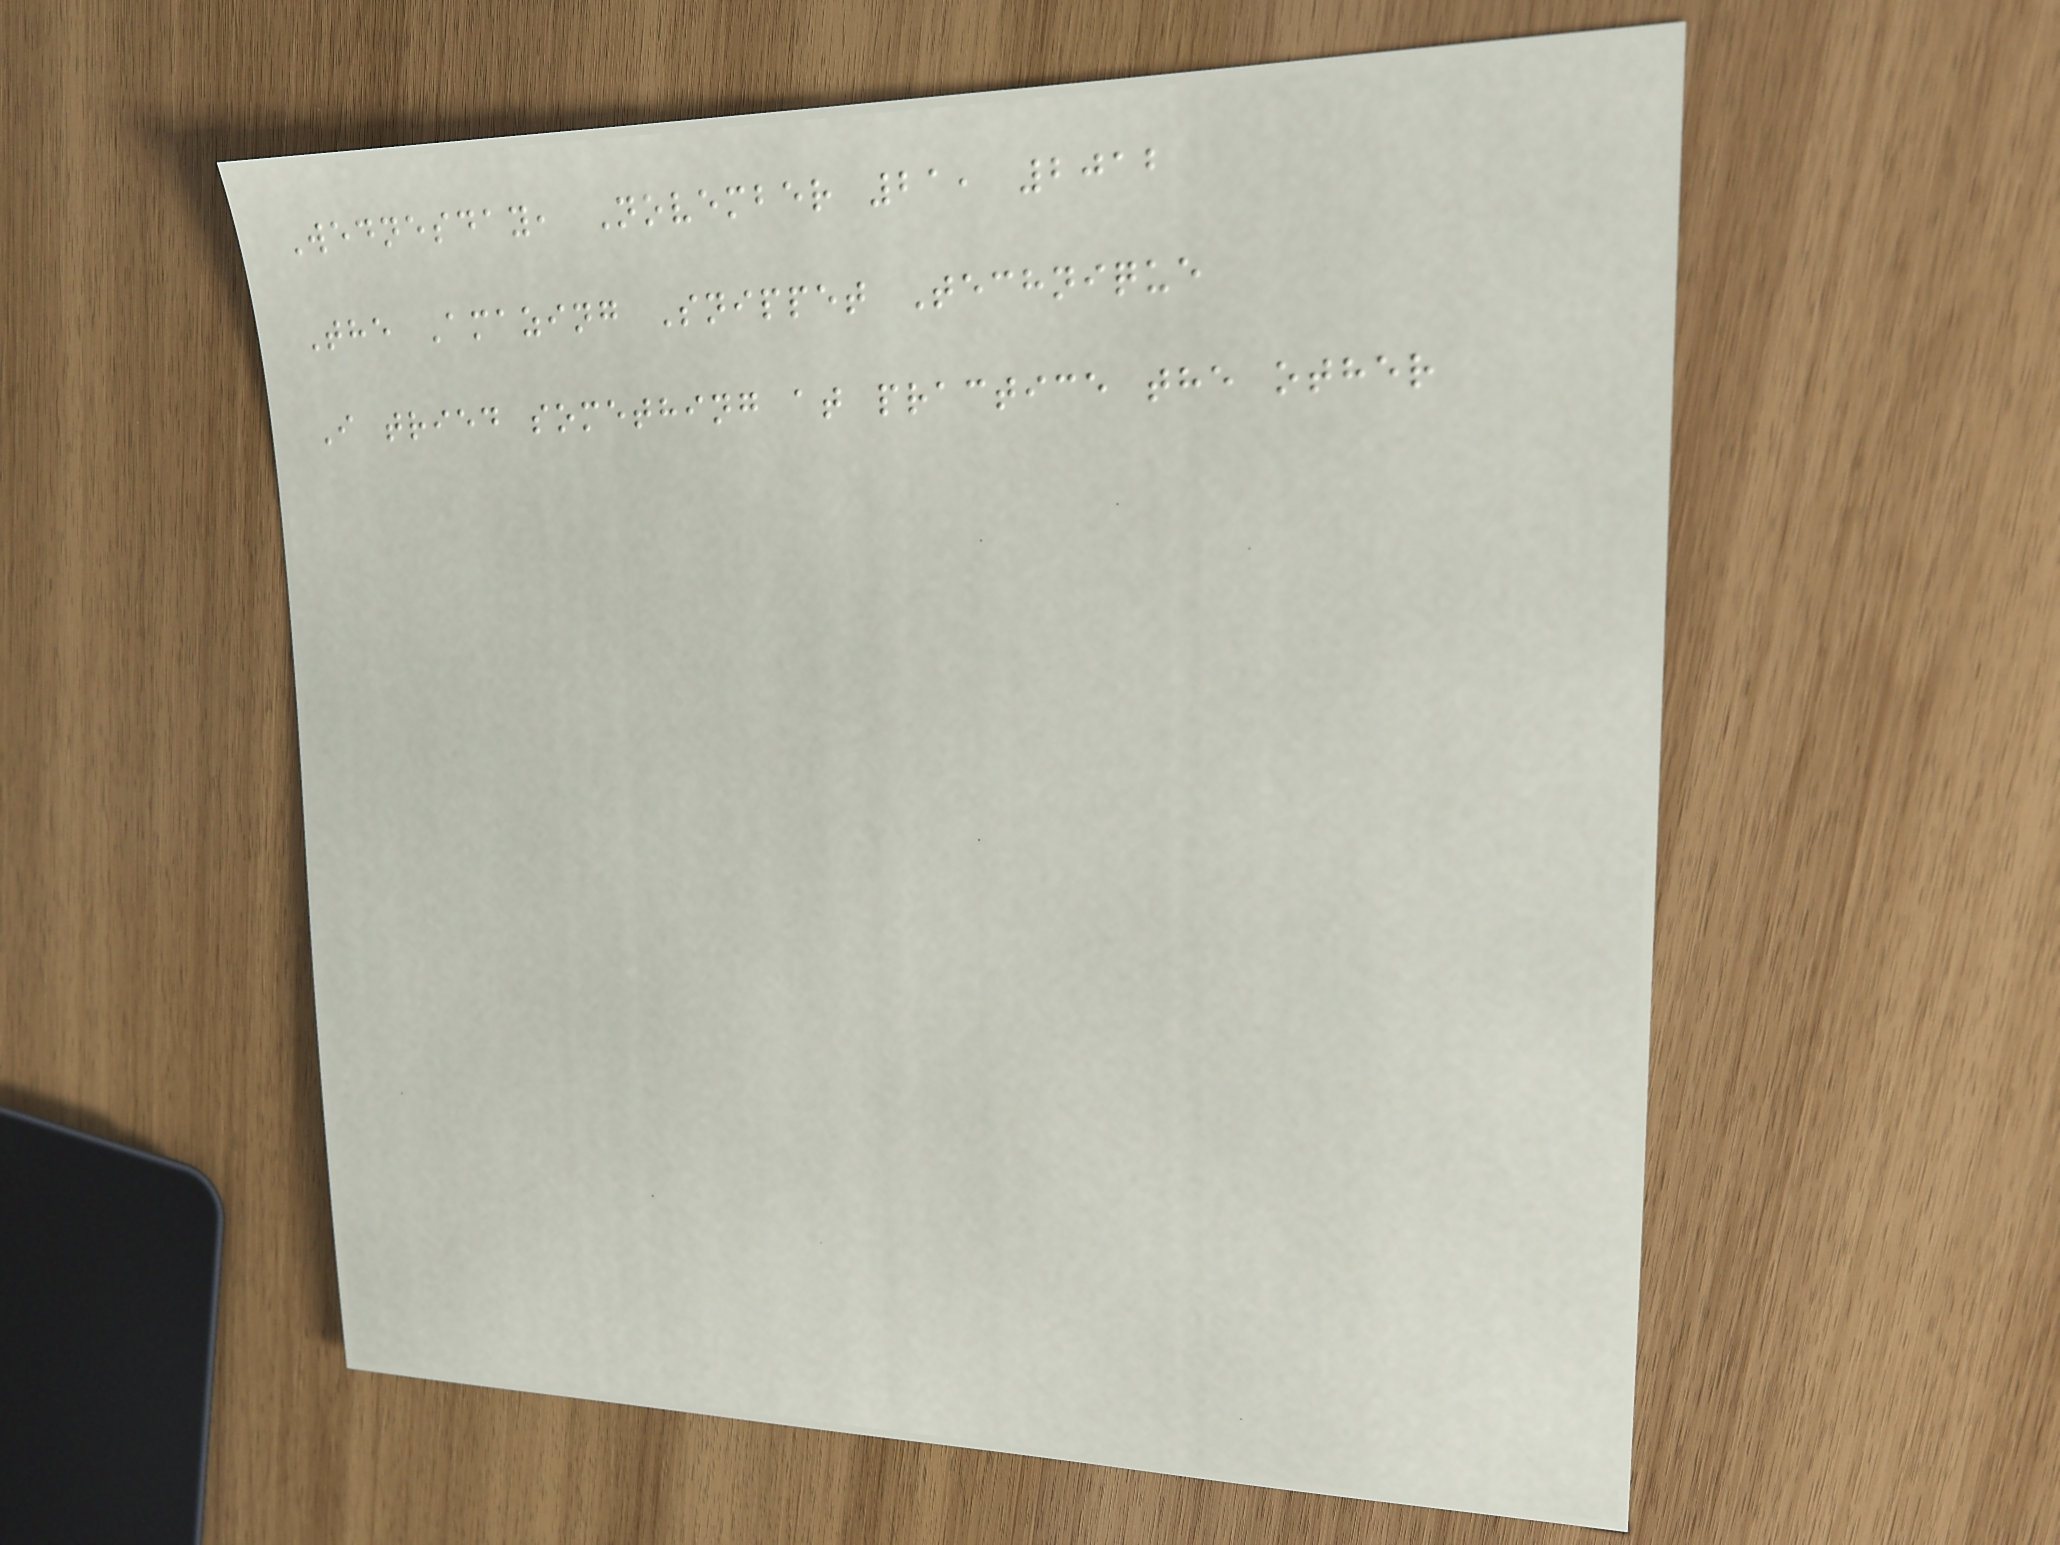Wednesday, November 21, 2012
The Amazing Snippet Technique
I tried something at practice the other
